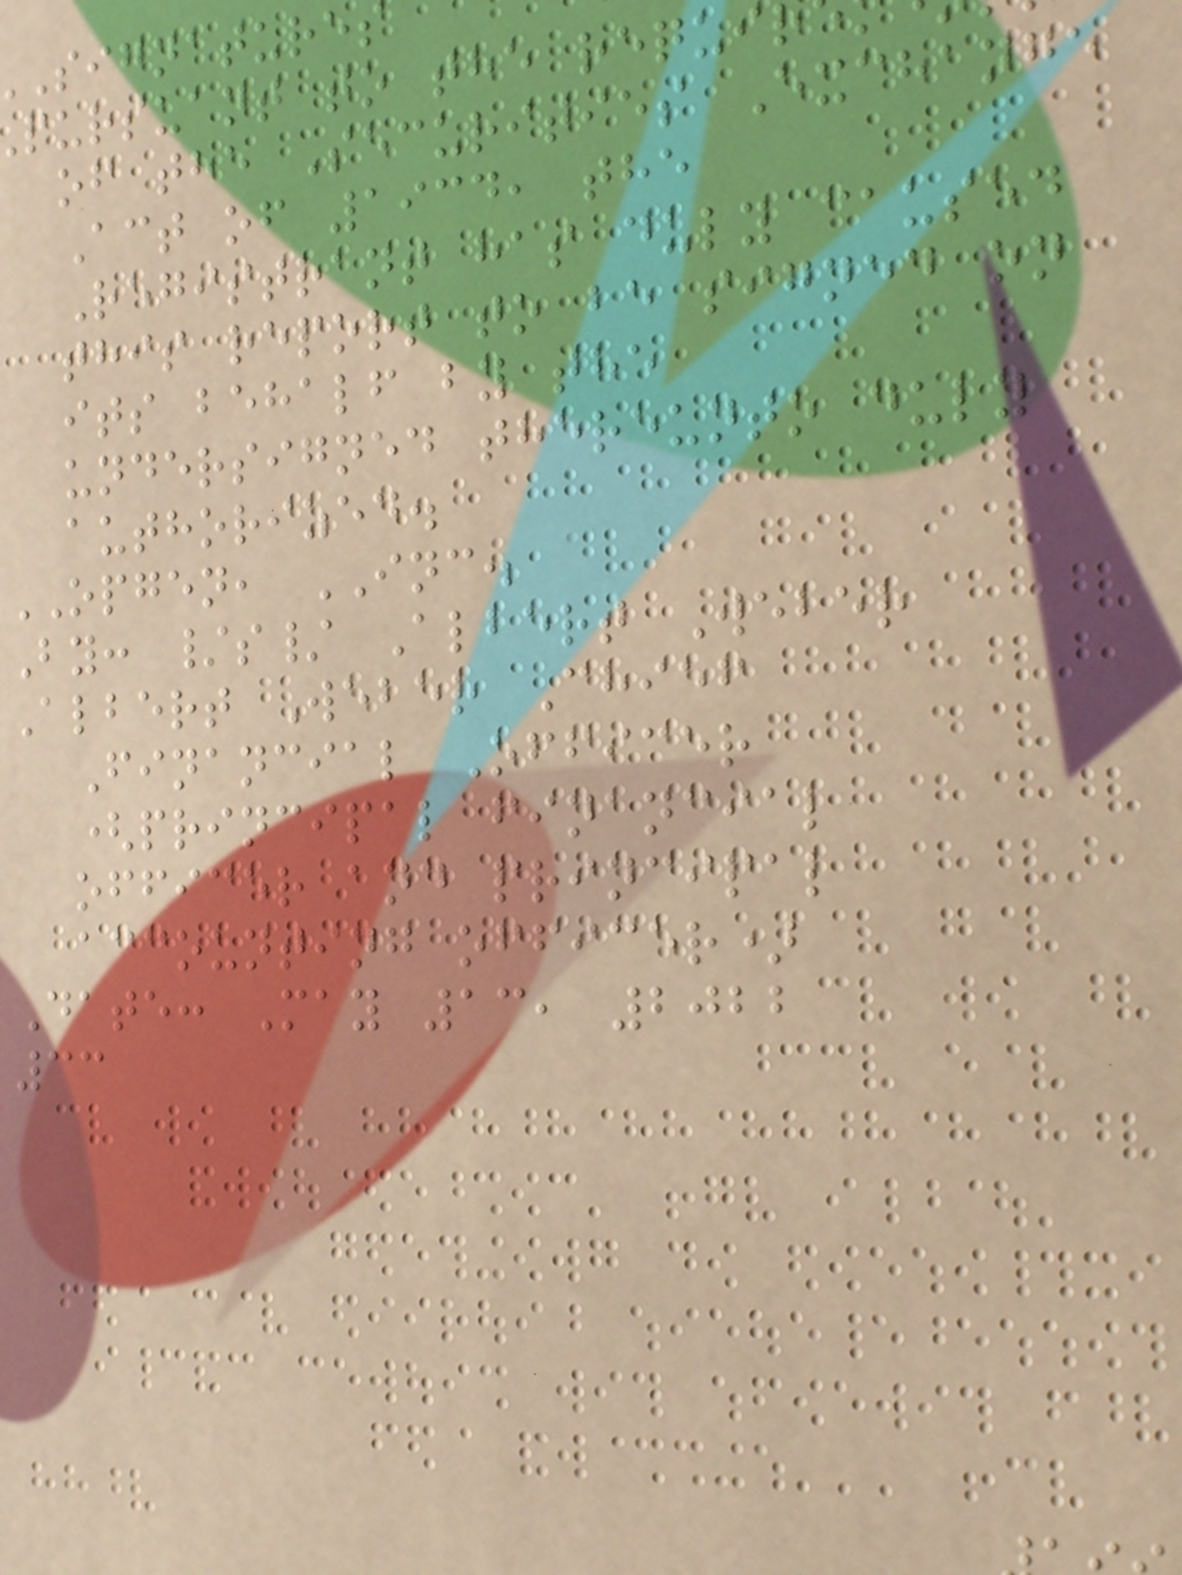signatures
pursuant to the requi
of the Securities Exchange
Act of 1934, the
Registrant has duly caused
this report to be signed on
its behalf by the
undersigned thereunto duly
authorized.
OPGEN, INC.
By: /s/ Albert Weber
Albert Weber Chief
Financial Officer
(principal financial
officer and principal
accounting officer)
Date: May 13, 2022
33
